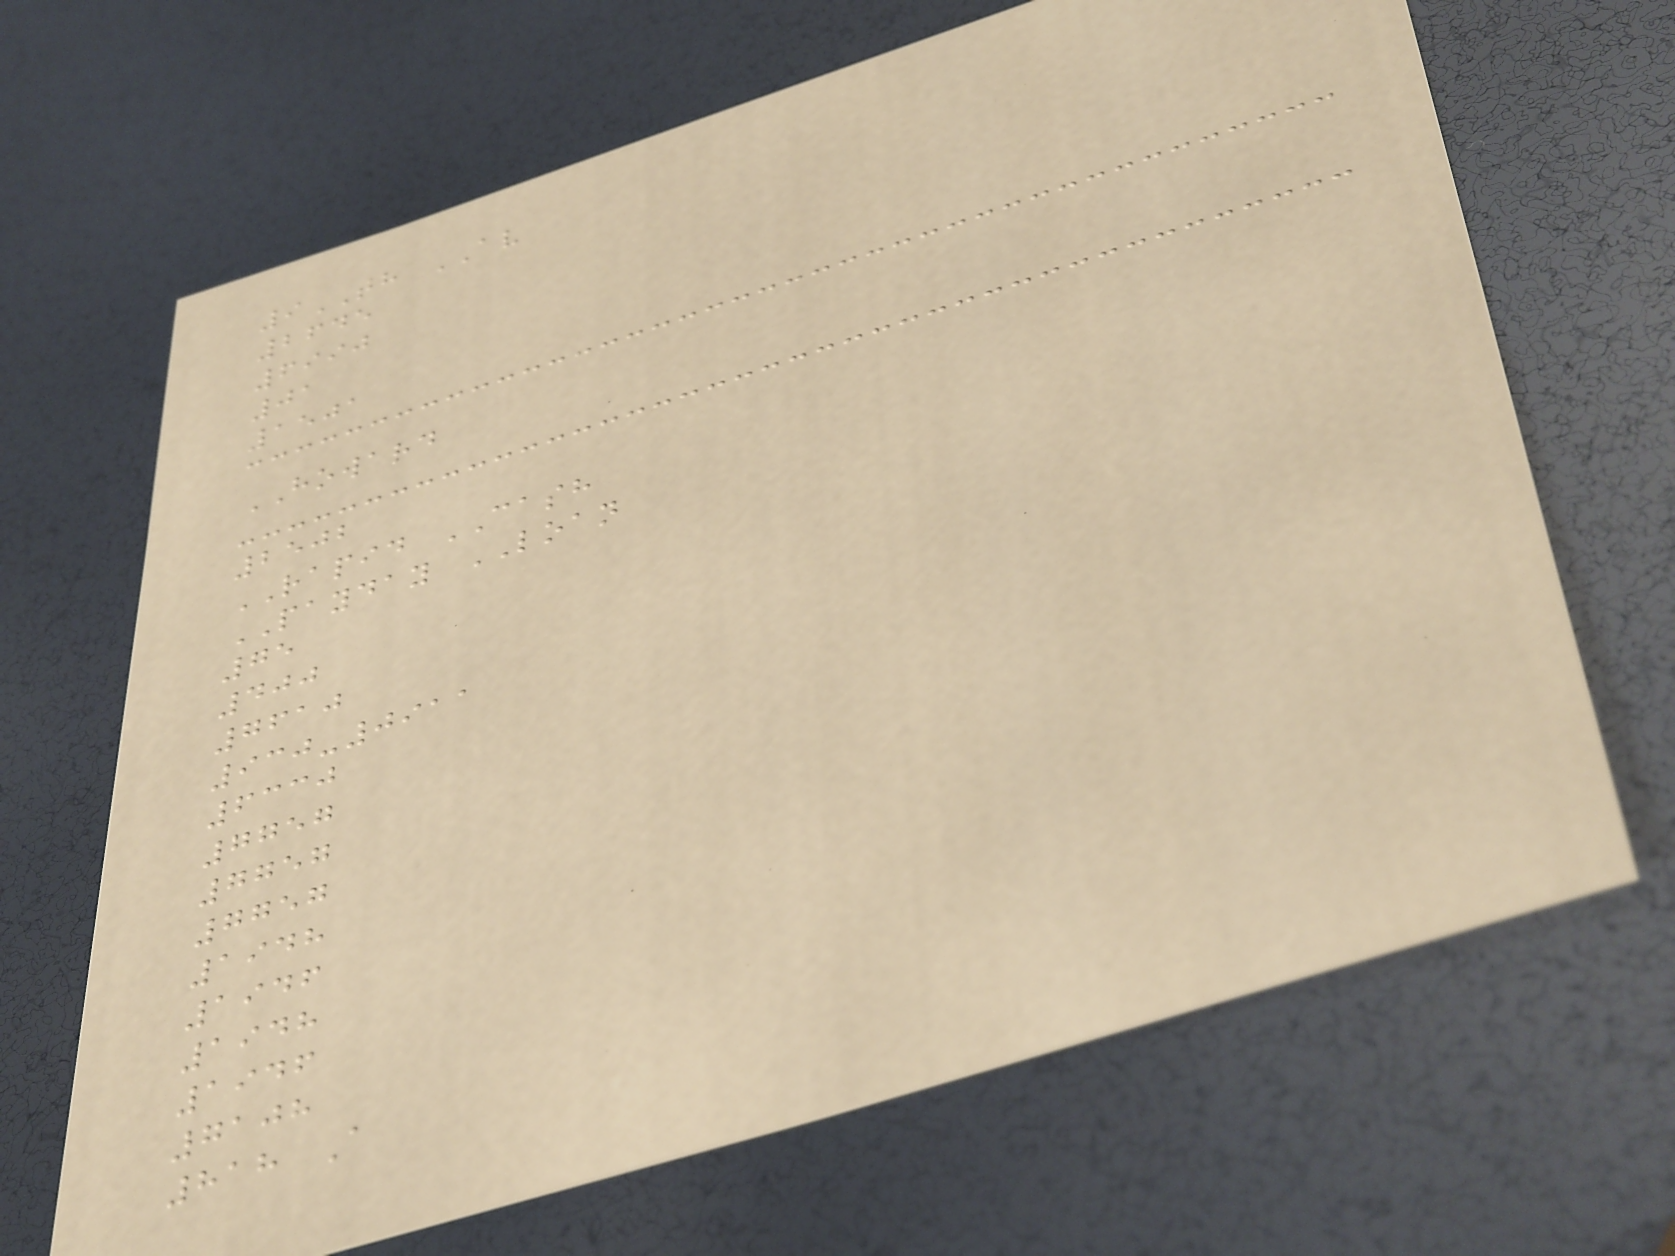9TH AV
2645
6990
01
1501
HOWARD
2502
RAPID CASH
PAYDAY LOAN
75
400
7610
930-0911
6330
7757
7757
7757
1948
1946
1948
1946
7108
818 A
